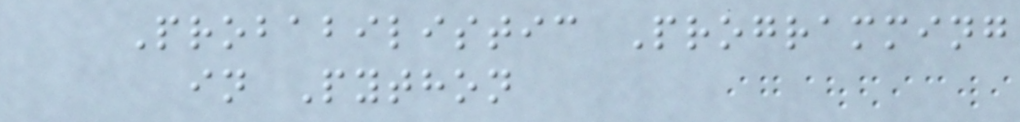Probabilistic Programming
in Python
